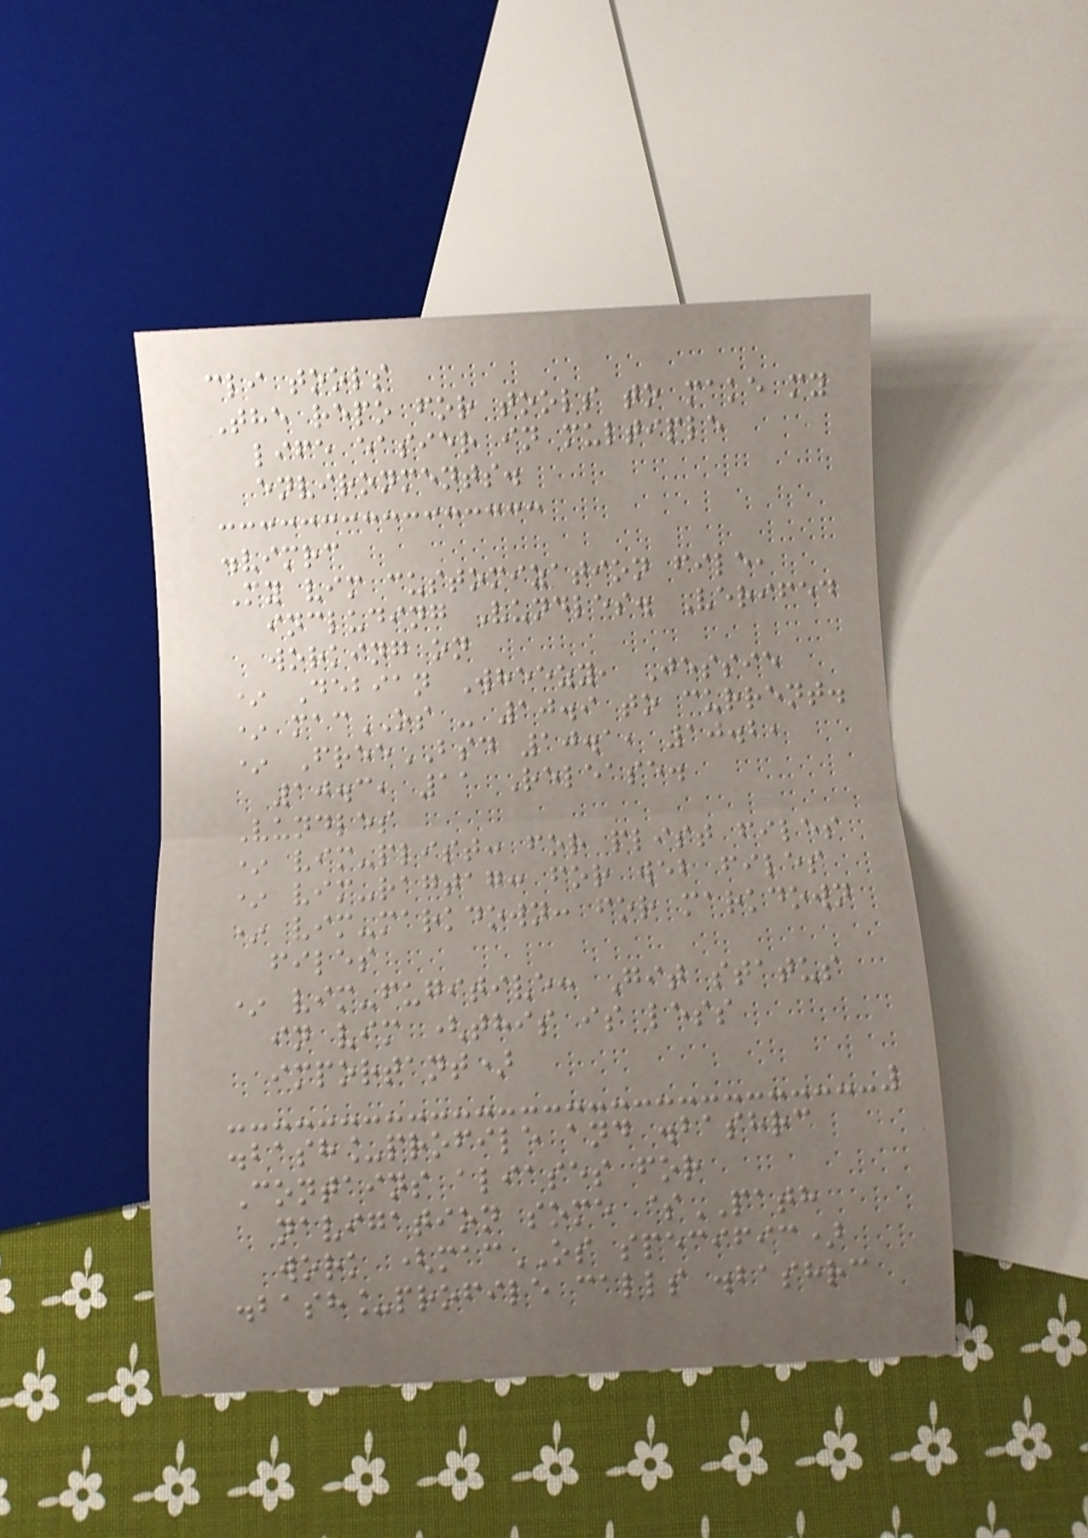cli tools
The repo for tools to make my
life easier in multiple
environments.
.vimrc
My vim customization file,
including Vundles. Verifed
working on
* Debian Wheezy, Jessie
* macOS - 10.9 to current.
* FreeBSD 10.1, 10.2,
10.3, 11 Release.
Vundles
* vim-plist: for plist files
* vim-ragtag: for web files
* vim-markdown: for markdown
files
* vim-fugitive: Git status
in vim (this is less
important)
.bash_profile and .bashrc
Contains aliases for
navigation some $PATH
work (macOS specific)
.bash_profile calls .bashrc
